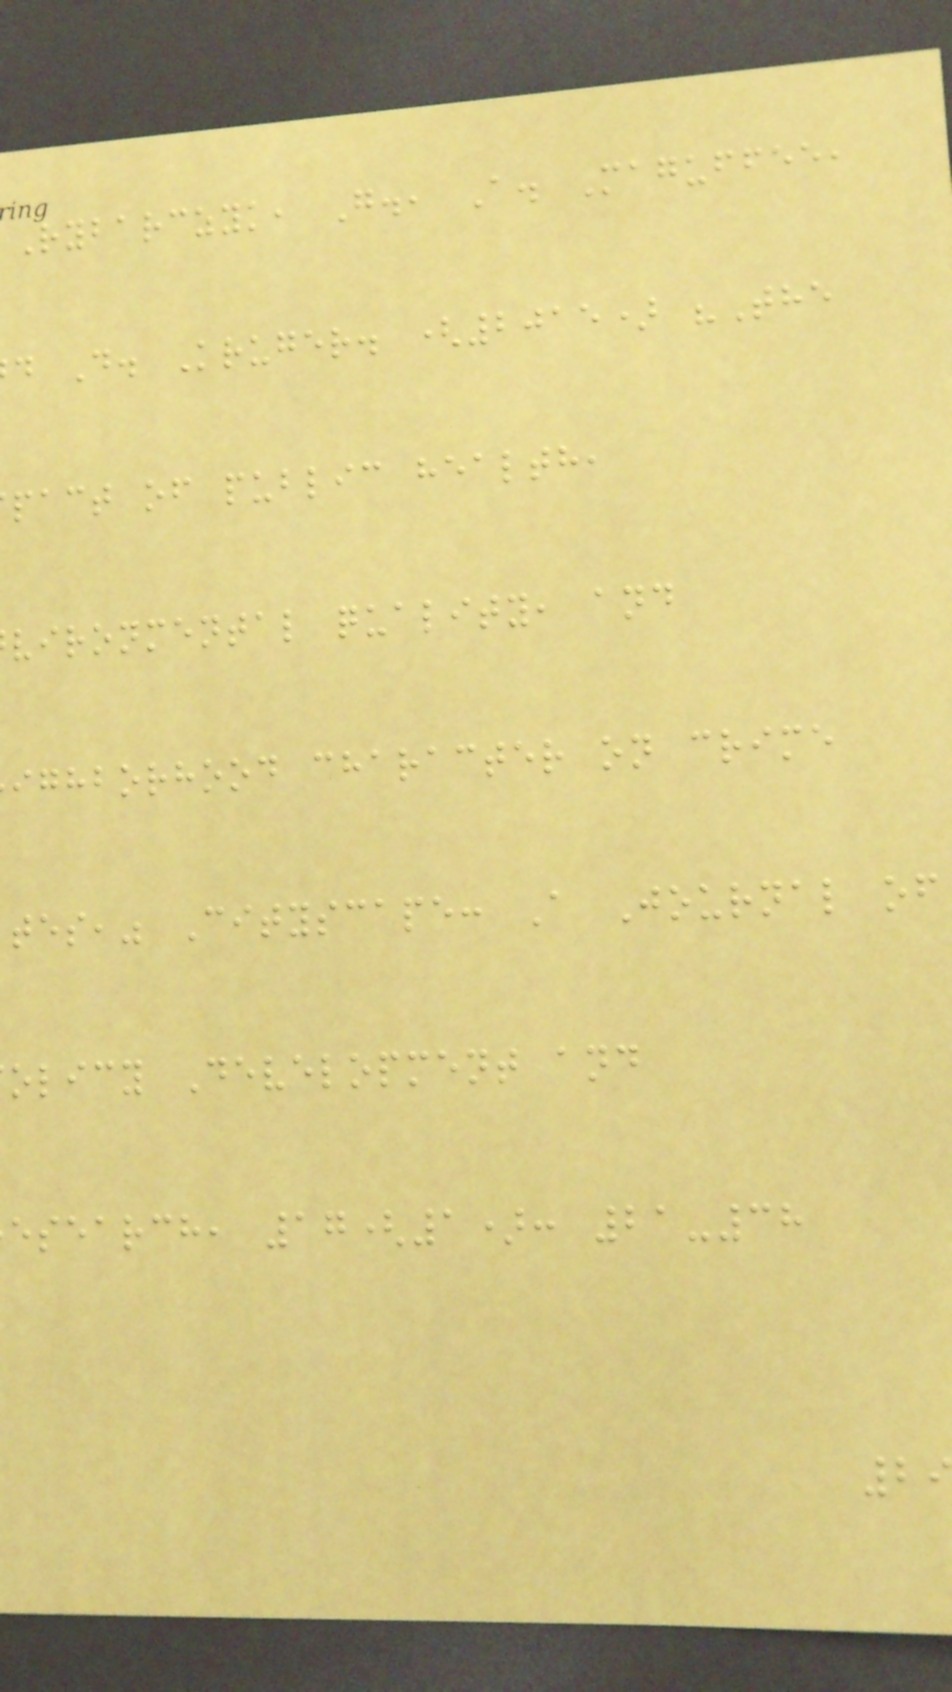Rybarczyk, G., A. Maguffee,
d D. Kruger. (2015) "The
pact of public health,
vironmental quality, and
ighborhood character on crime
tes," Cityscape: A Journal of
olicy Development and
esearch, 17(1): 21-38
